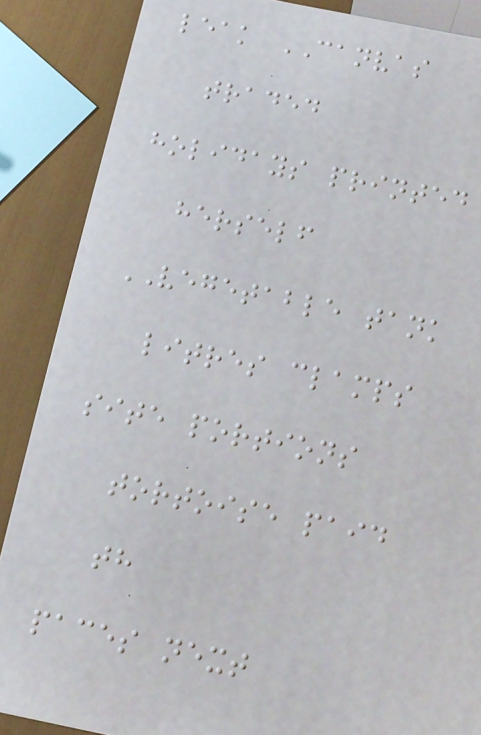leak CANVAS
traded
holidays printed
herself
VEGETABLE tank
litres clamps
site portions
tortoise paid
th
paces next
